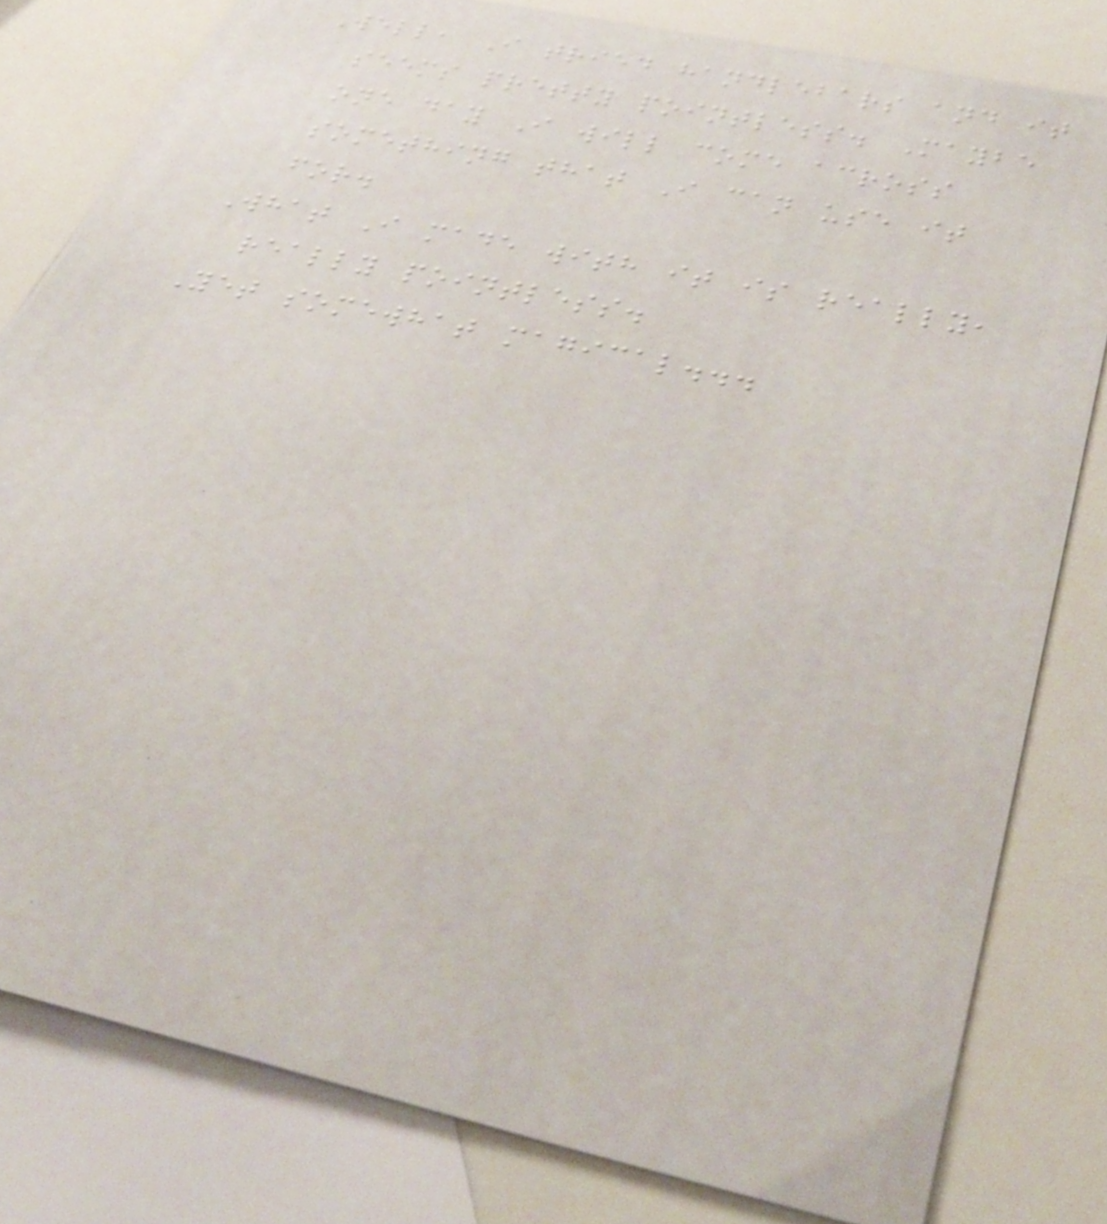Well, I tried handlebars and it
seems pretty pointless. Maybe
one day I will come across
something that I can use it
for.
What I made with it is really,
really pointless.
Yet somewhat magical...
